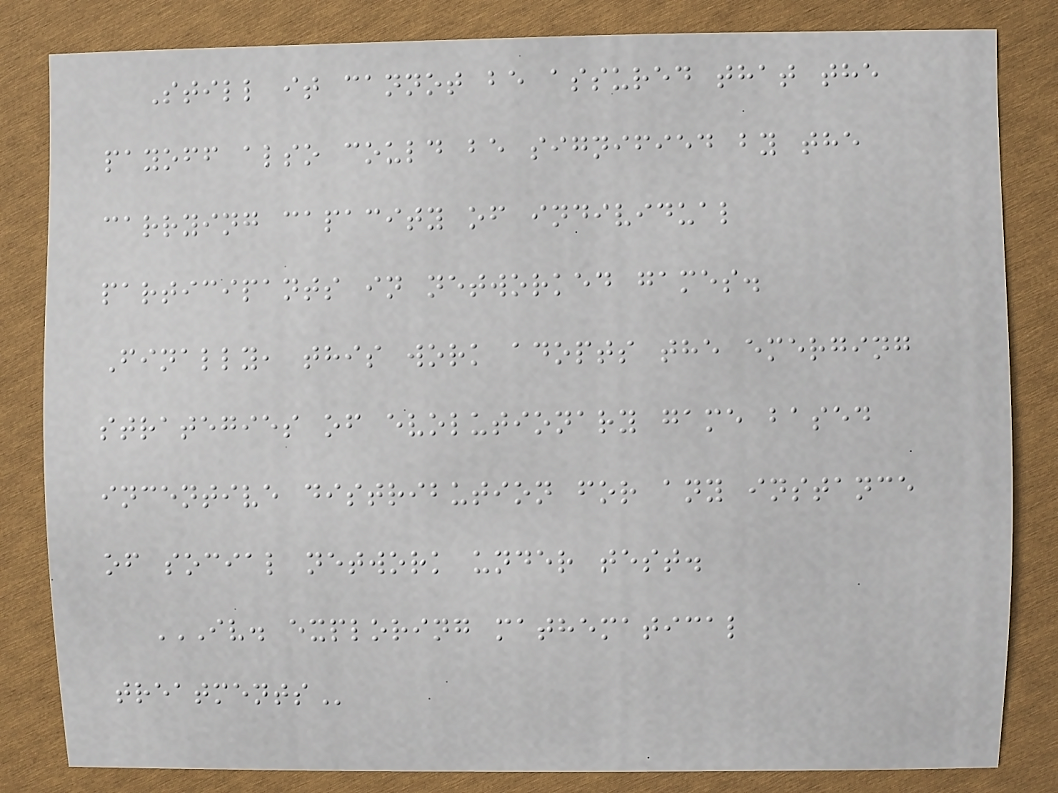Still it cannot be assured that the
payoff also could be signified by the
carrying capacity of individual
participants in networked games.
Finally, this work adopts the emerging
strategies of evolutionary game based
incentive distribution for any instance
of social network under test.
IV. EXPLORING MATHEMATICAL
TREATMENTS
